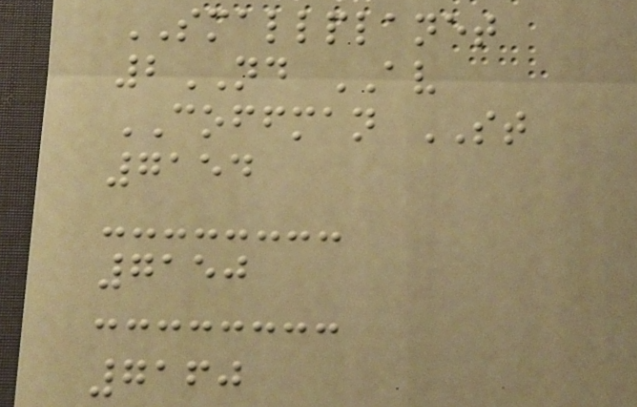SMALLPLANET
2ND AV
COFFMAN ST
7154
7150
7160
